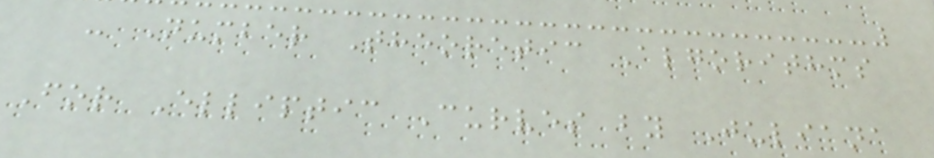- Number Theoretic Algorithms
For Elliptic Curves by Juliana
